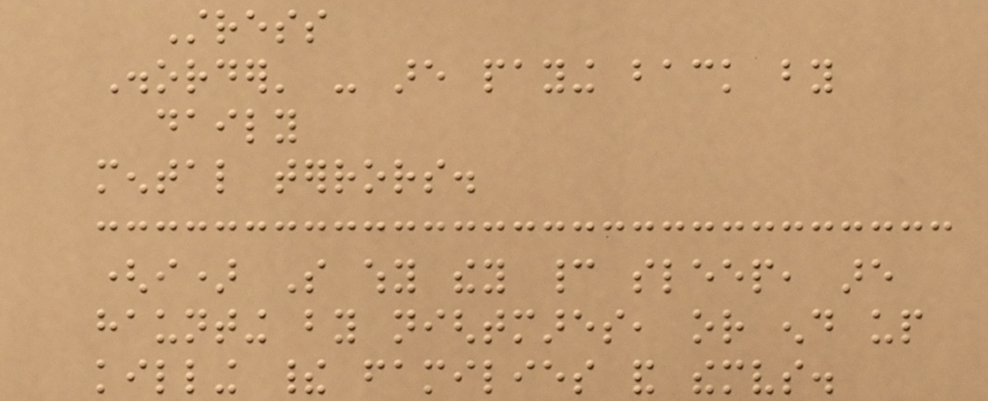Stress
Disorder' - are paying back by
daily
mental terrors.
(i) So why they cannot sleep, are
haunting by nightmares, or end up
killing their families and themselves.
